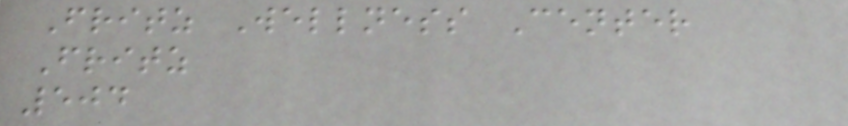Fritz Wellness Center
Fritz
504
